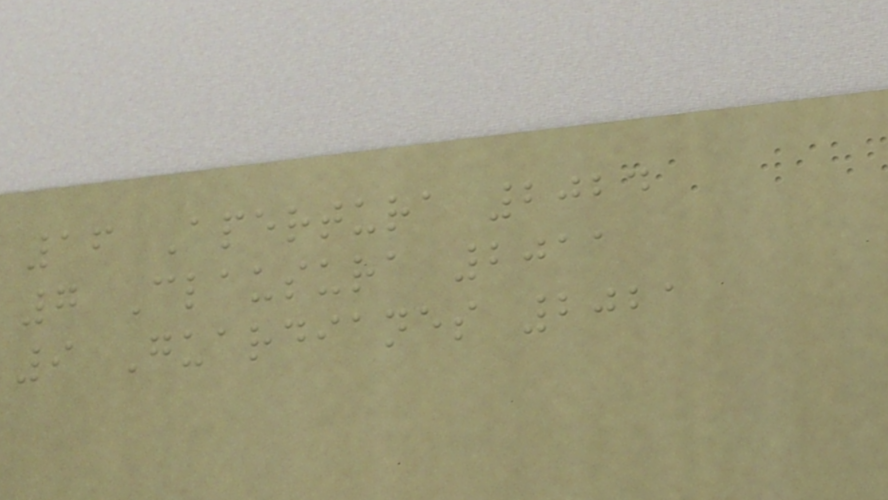16 Apertura 2024
7 Clausura 2011
9 Guardianes 2021
